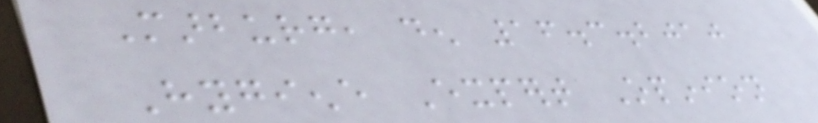Marburg, den 16.3.2010
Hygiene Expert Opinion
